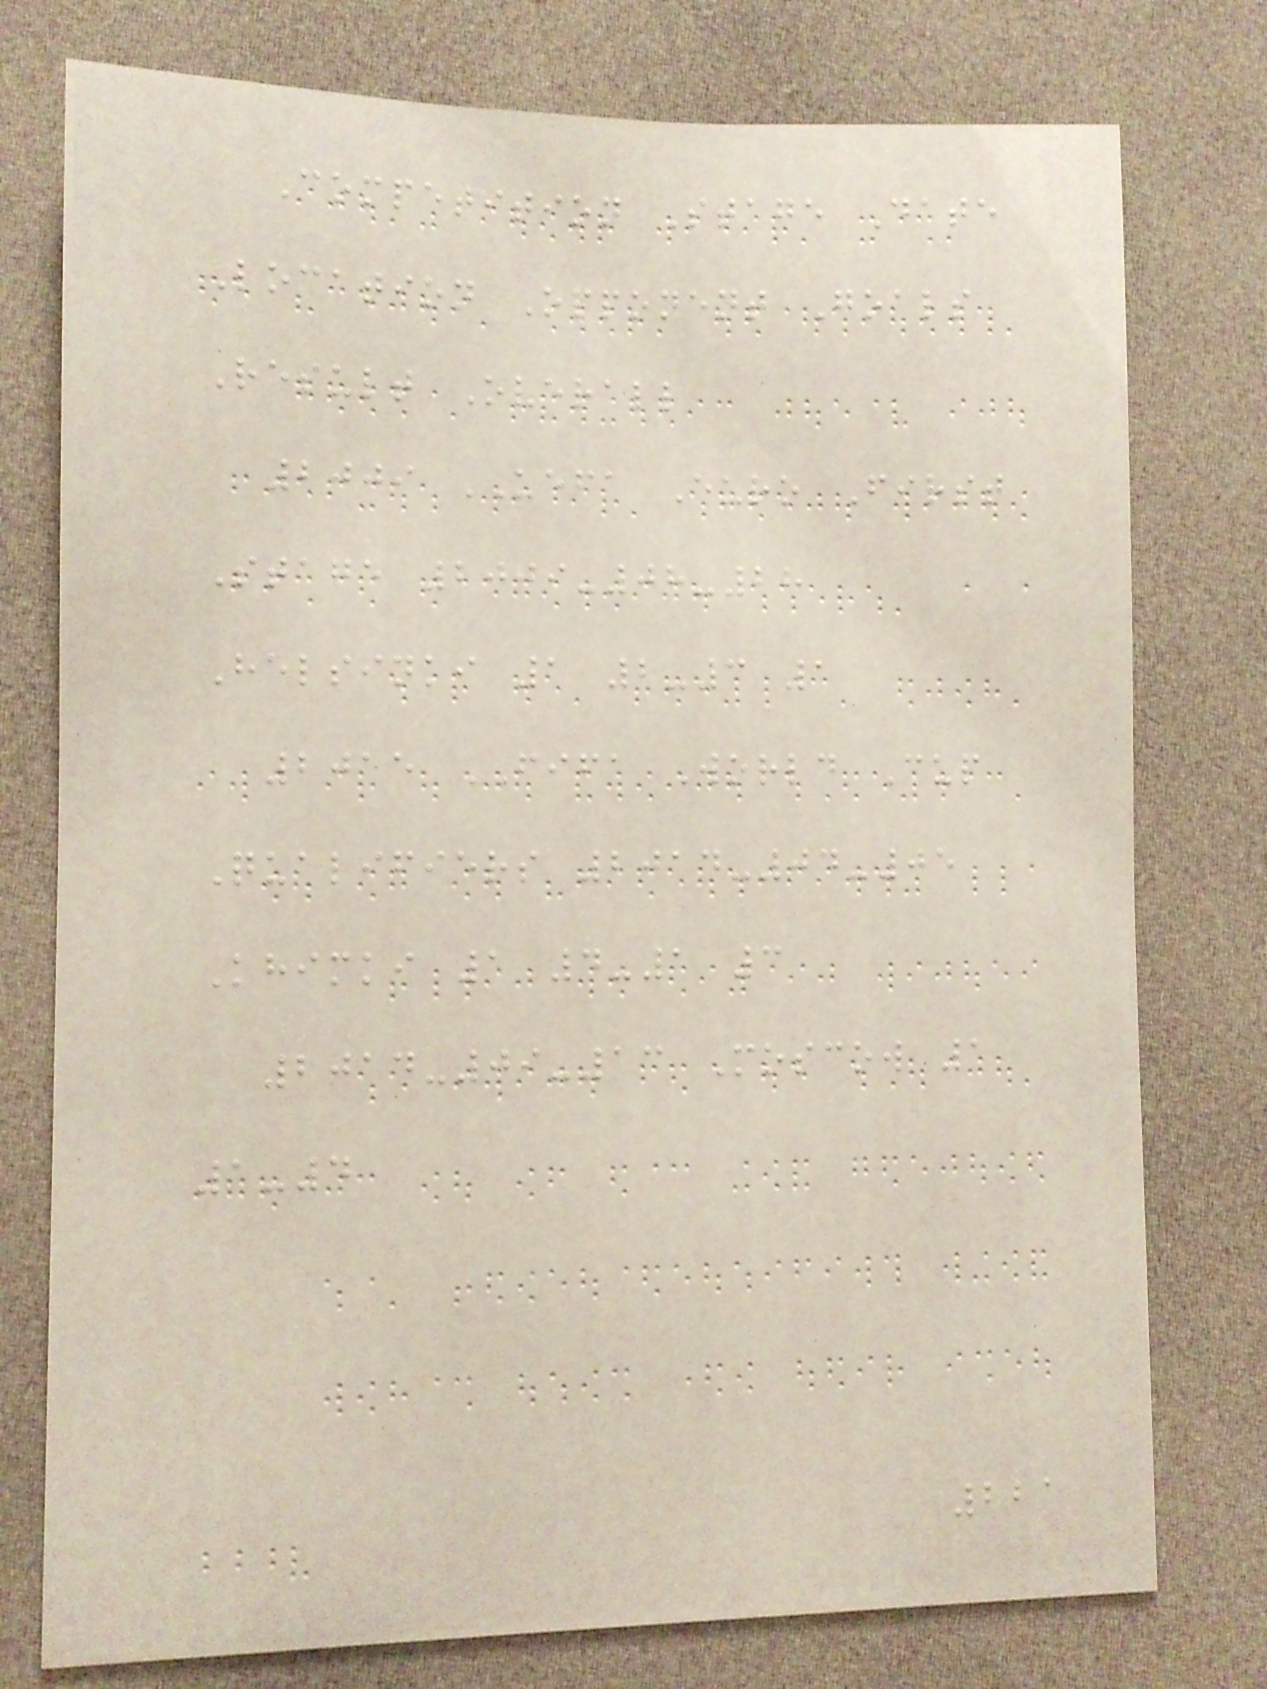Competition Stage Date
Location Opponent Goals
Result Overall
2009 UEFA Euro First
Stage 2009-08-28
Helsinki 1 2-3 1
2015 FIFA World Cup
Qualifiers 2014-04-05
Khimki 1 4-1 3
2014-09-13 Moscow 1
1-4
221
